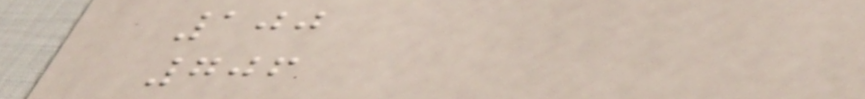100
706
